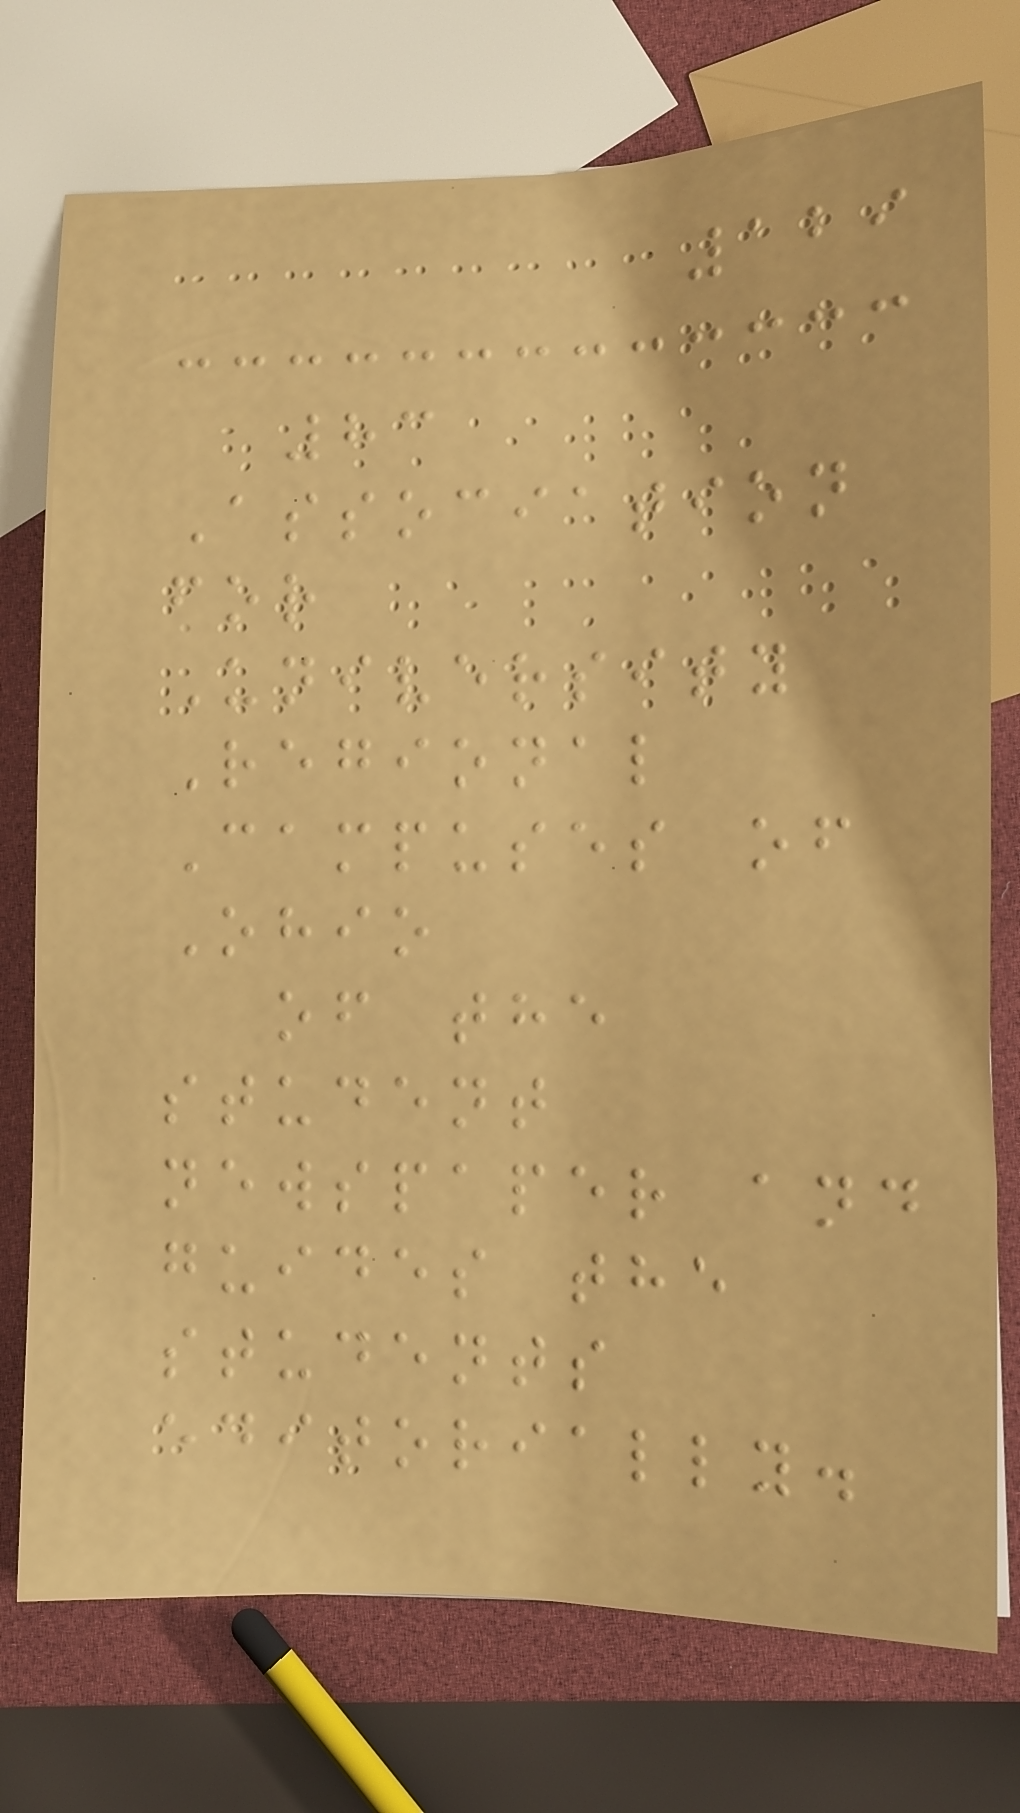129
83
Association
for
University
Regional
Campuses of
Ohio
of the
student
newspaper and
guides the
students
editorially.
